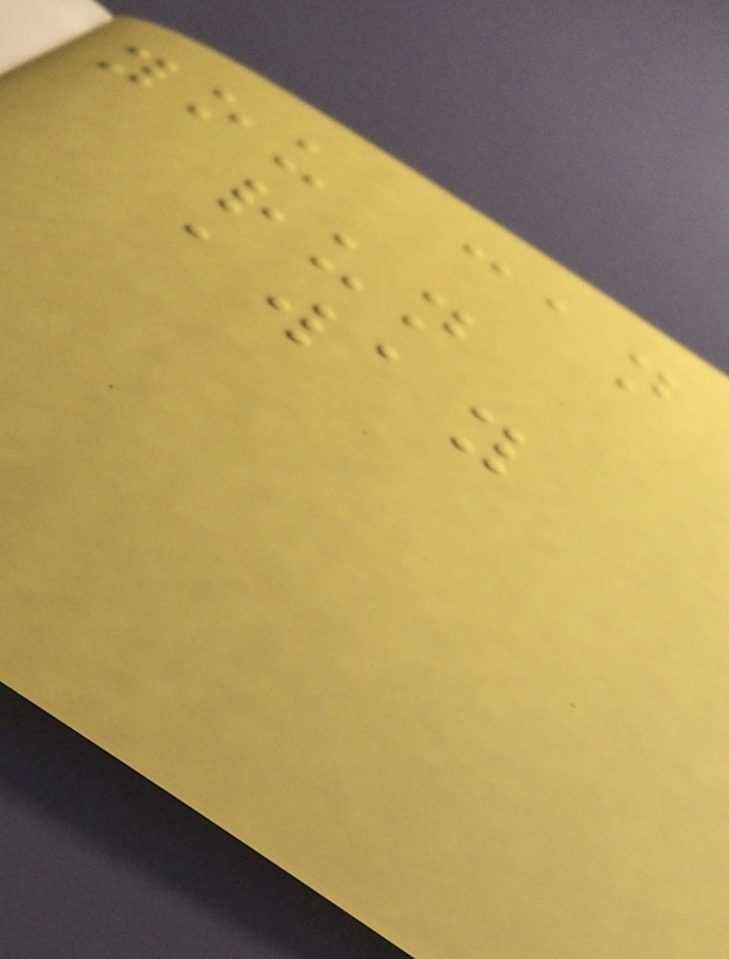you can
run
away
